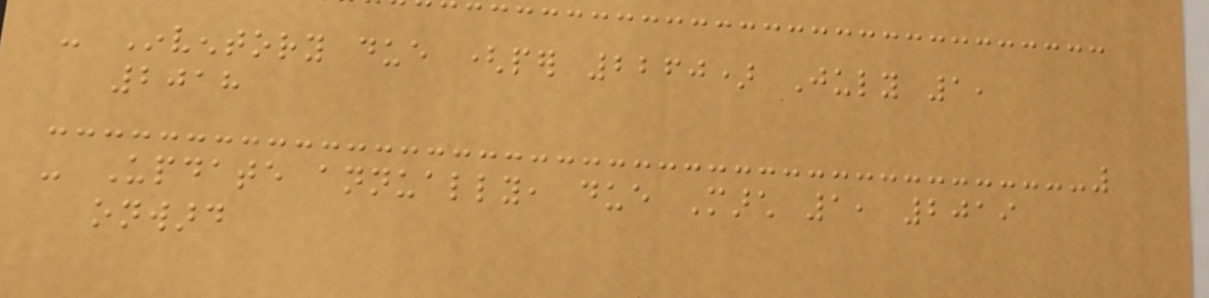- Inventory due (per 2260) July 1,
2018
- Update annually, due March 1, 2019
onward
